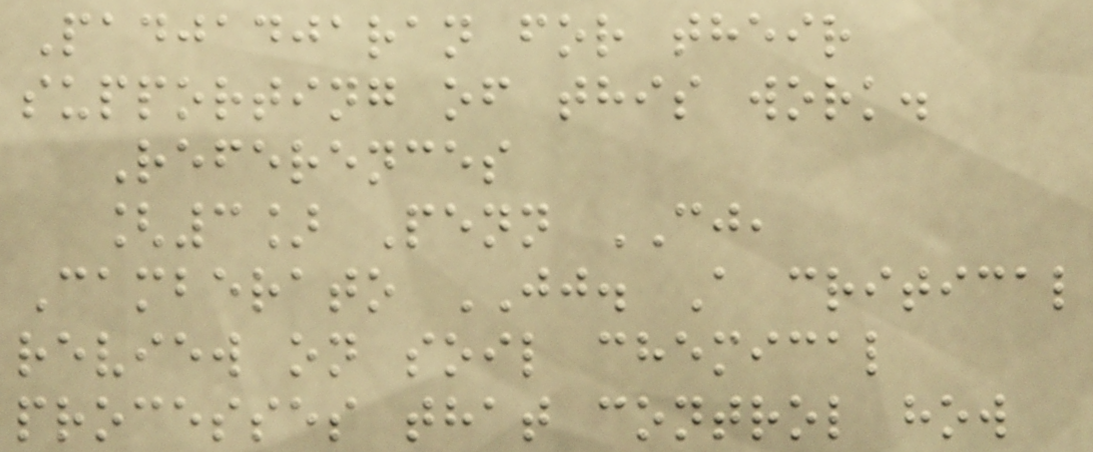Padjadjaran for their
supporting of this work.
References
[3] Penn CJ,
Camberato JJ. A critical
review on soil chemical
processes that control how
